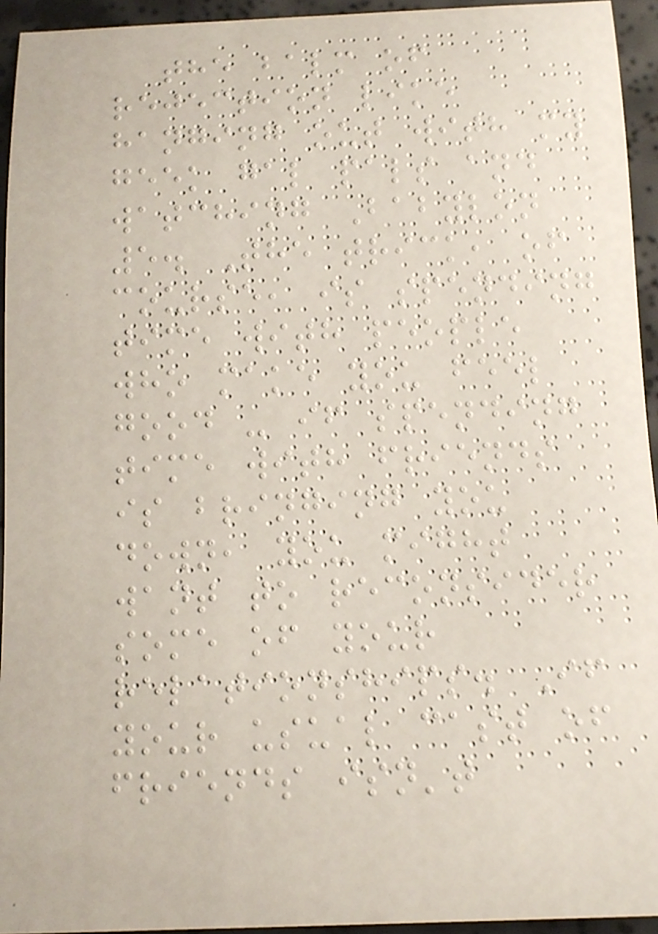the balm of
rejection like
hanging out with my
geek gal pals and
watching Babylon
5. The trick, of
course, is spending
time with people
who make you feel
good - if spending
time with friends
is bringing you
down, you might
want to reconsider
some of your
relationships. If
your usual cast of
friends isn't
